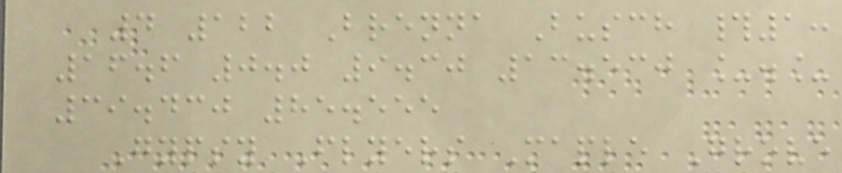4 122 Brenna Busch #1:
16.6 0.0 9.30 13.530 _._
39.430 85.555
Gypsy Flyers Maple Grove
